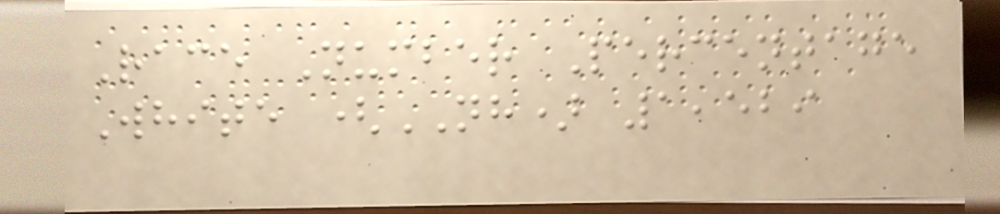Race Number Percentage
White (NH) 1,529
